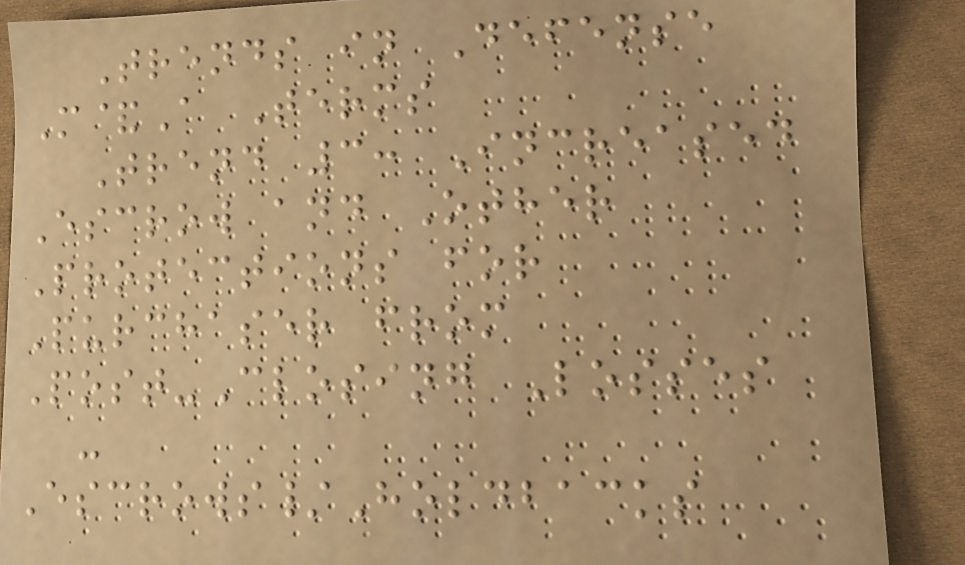Trends in Defense
M&A Terms
Trend 3: Increased
Escrow and Other
Protections for
Purchaser from
Post-Closing Losses
-
Escrows/Holdbacks
